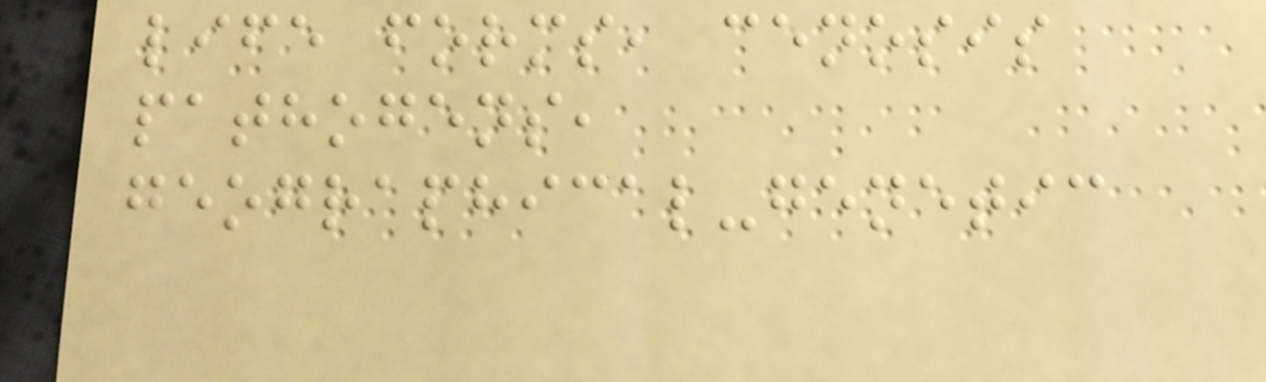life forms, cenosis
pathogens,
geographical-genetic
